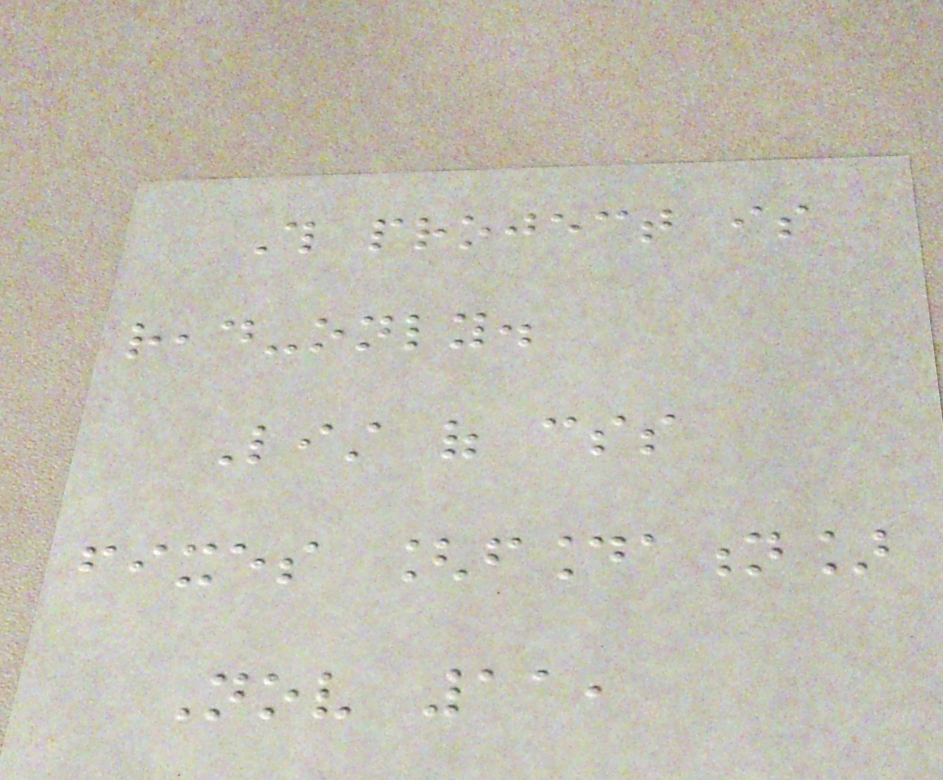This project is
read-only.
List of css
fixes [foundation]
Nov 11,
